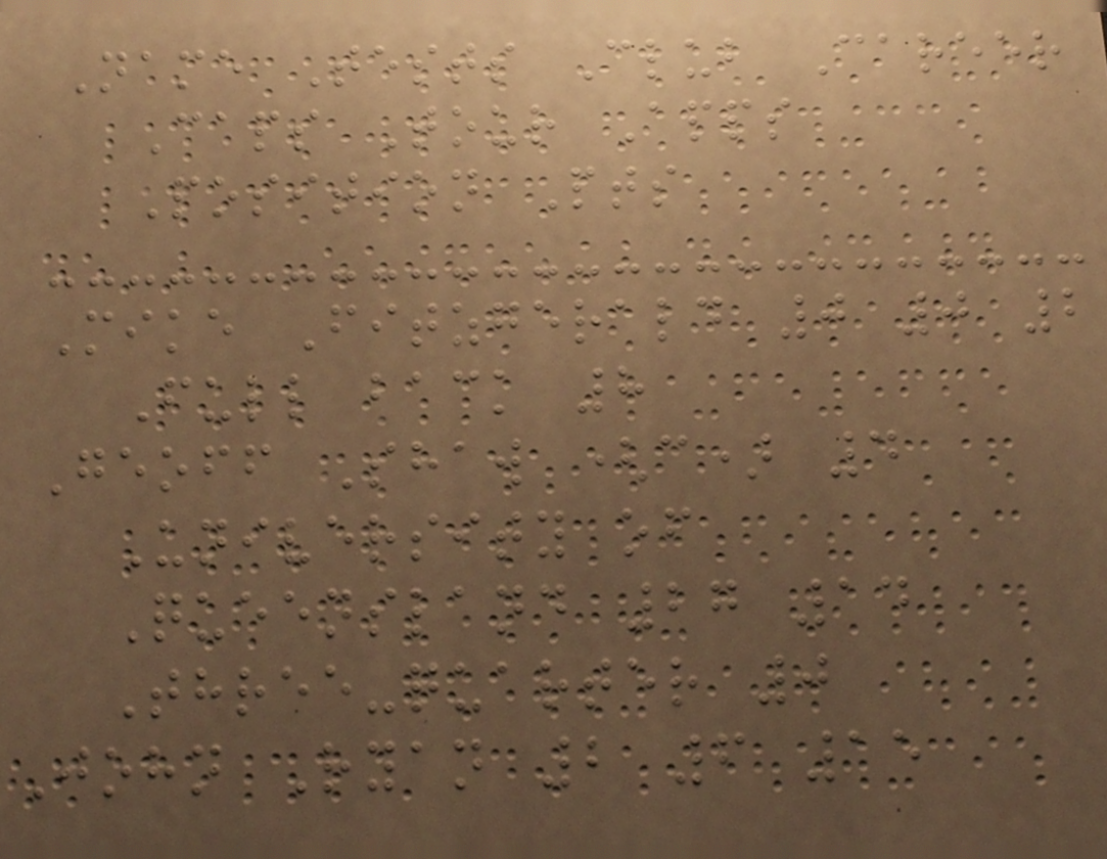Name Tests Club Career
Caps Tour Apps
Position Pts
Mike Fitzgerald 0 0 2
Full back 8
Geoff Shaw (c) 4
University of
Queensland 27 14
Three-quarter 0
John Ryan 2 6 15
